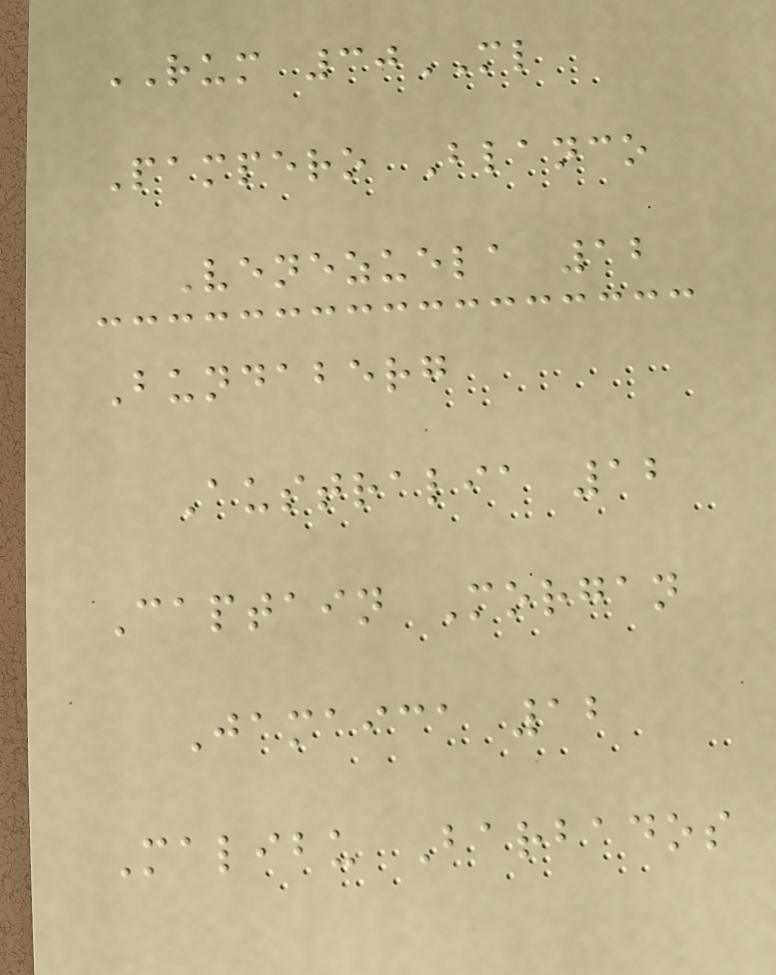RUM 30ML
Pampero Blanco
Venezuela 12
Bundaberg
Australia 12
Captain Morgan
Jamaica 12
Malibu Barbados
